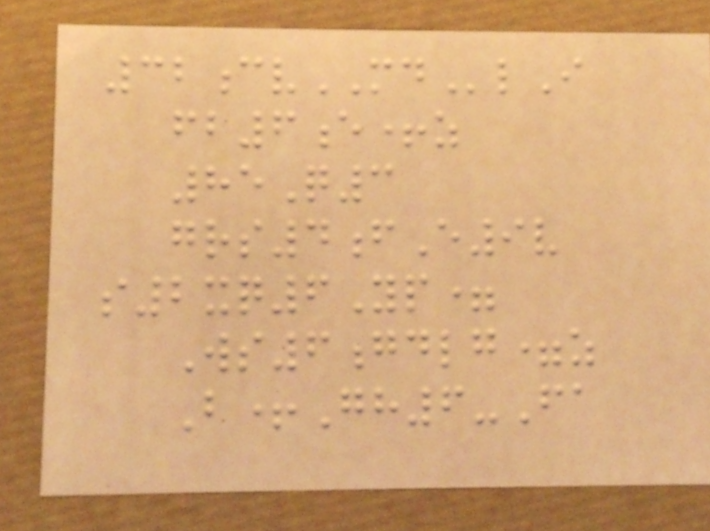32cvMDlI
fb6e+z
85Q3
grs4fE9v
s2xq6Yp=
Ws6gdlg=z
B+Gh6-Fa
